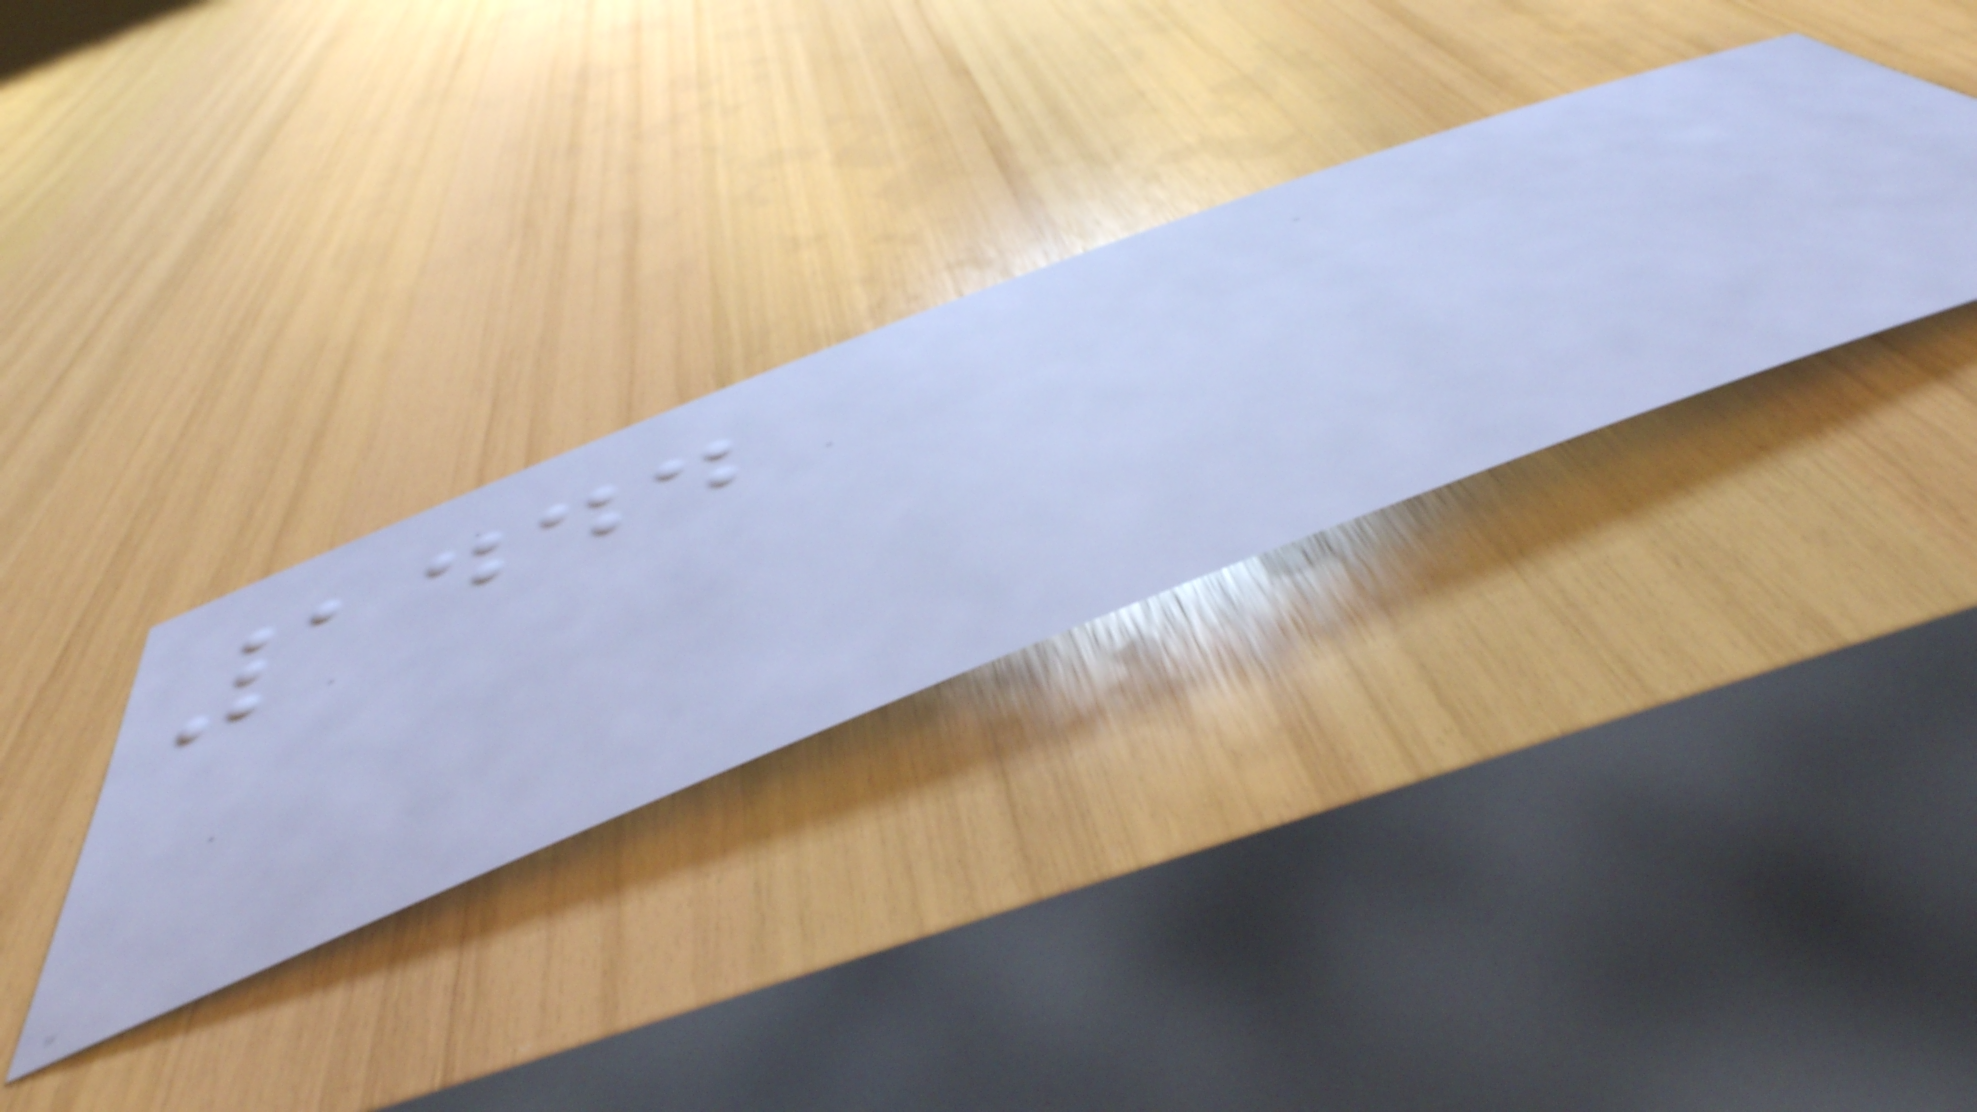1444
